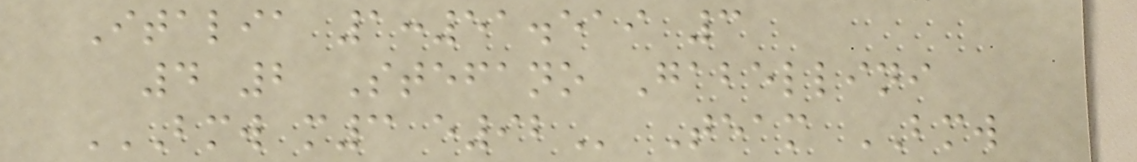Italia 1:51.519 3
4 2 Stefano Gabellini
BMW M3 E92 Team BMW
